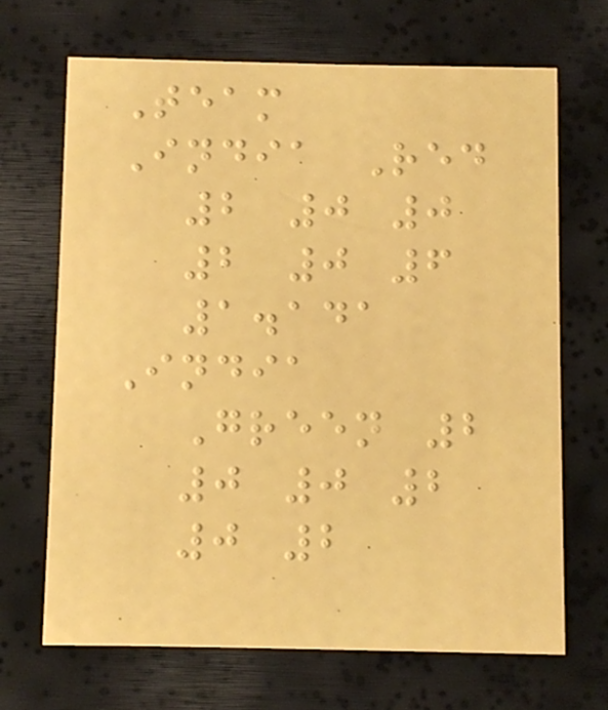Team
India Red
2 0 0
2 0 6
1.141
India
Green 2
0 0 2
0 2
